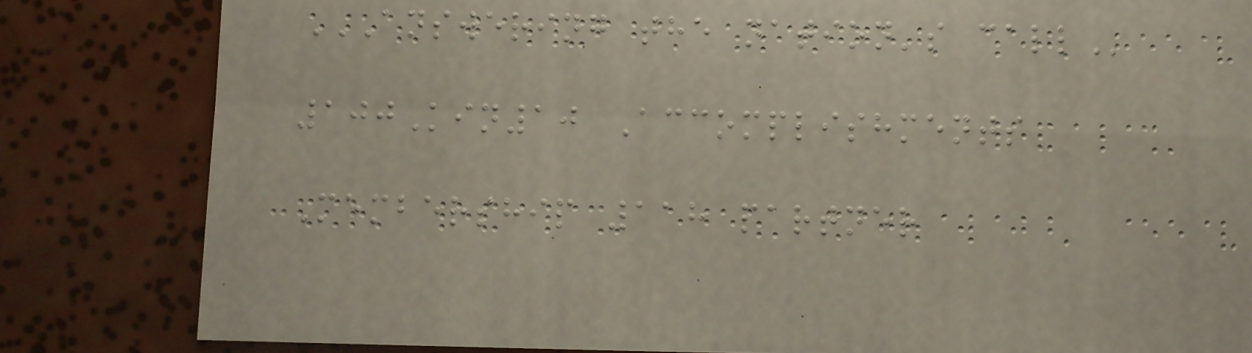ANSWERING THE NATION'S CALL
100Kin10 Accomplishments
Membership 118 partner
